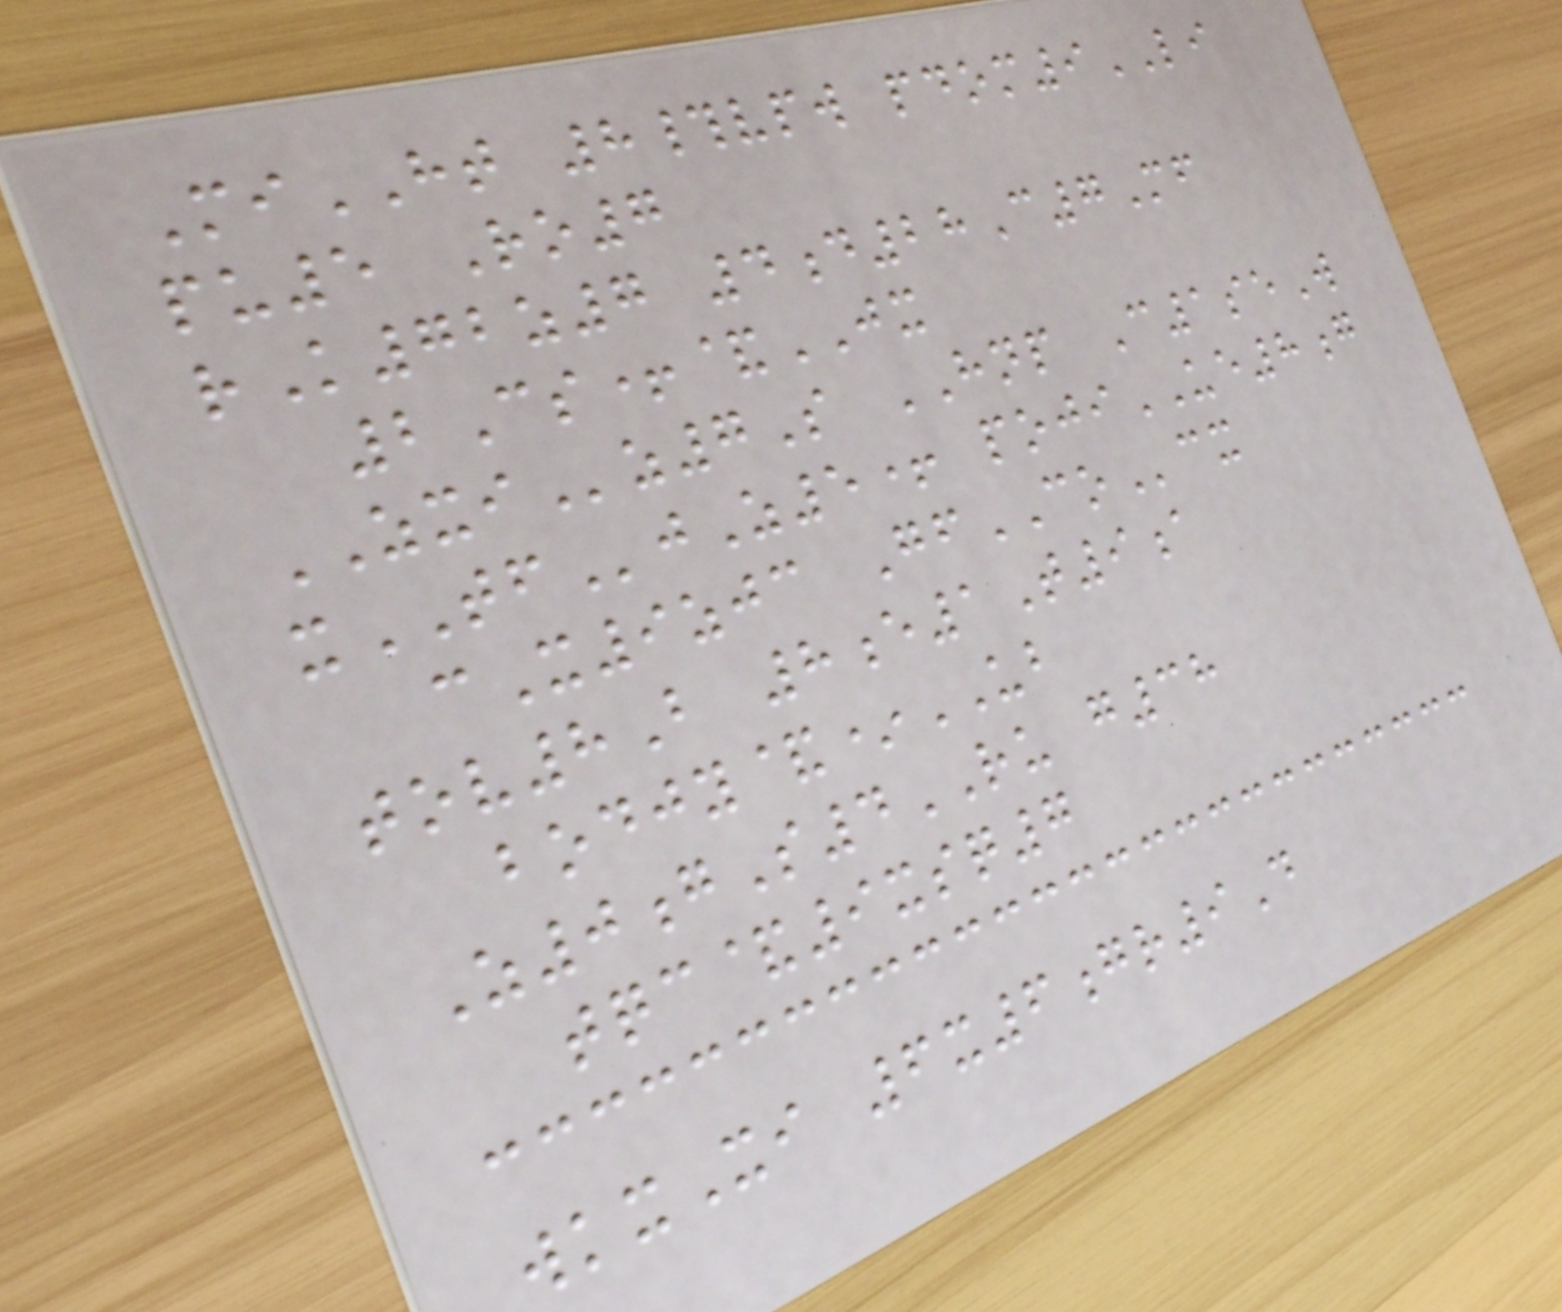MiHT 8#vpw pdom9LI
pu5 Ro7
rK72z7 4d28C7Mf
2Cs+&JX
ZXIz7S HNP C1seW
xTFjZ5+ pojiUE8g
cX9zjc GfCOcx
tov8B 8e1T9a
bodjy&*UB
Z0gS4RU g38
tqc&9xsq7
wkxXi 6x6gr9D
